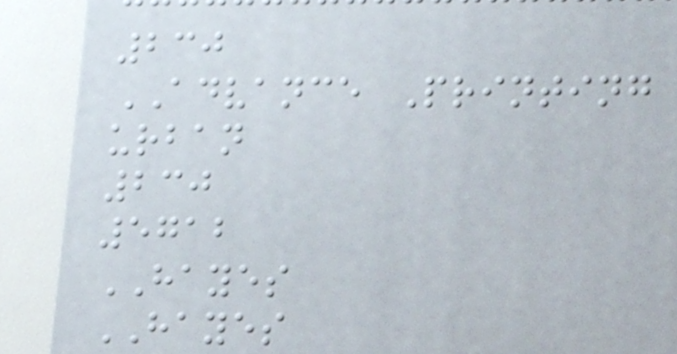230
ADVANCE Printing
urban
230
5712
HAYES
HAYES
